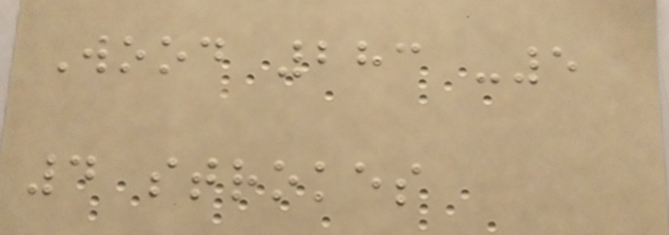Wood 283 -5
4 strokes
